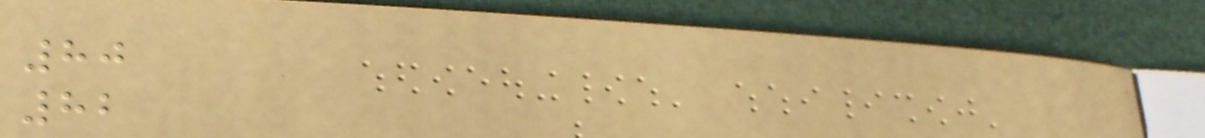80
82
